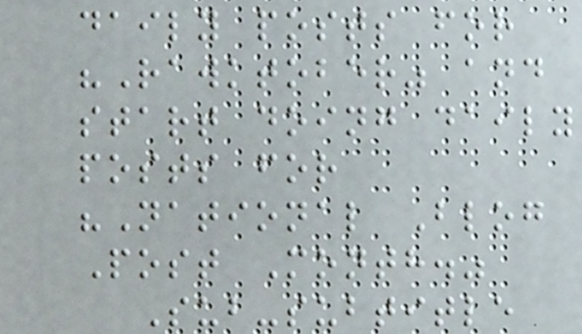daily posts for
"Rawktober" and
start doing daily
posts for
"National Blog
Post Month."
Sub-subtitle
